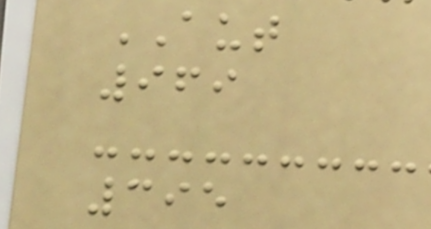AUT
969
395
